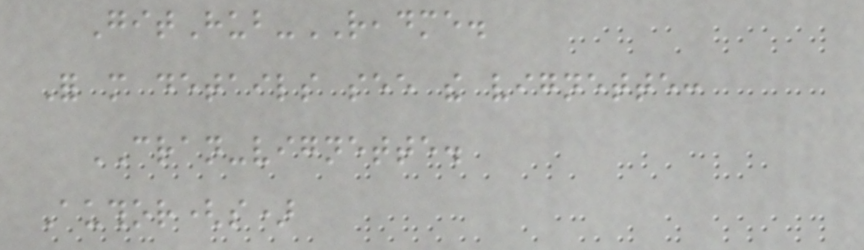GitHub-README.
For more details see the vignette:
CRAN-vignette.
Author(s)
